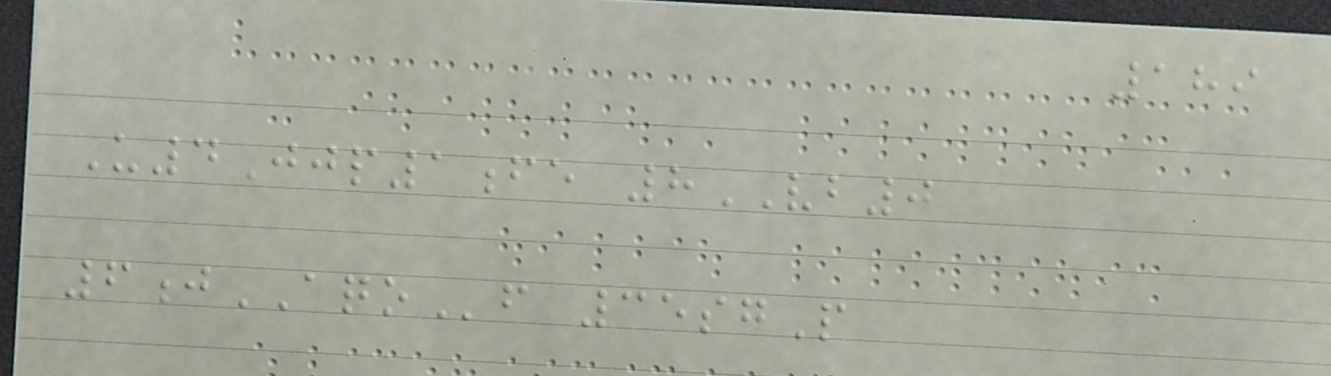189
U4Jjp1fe 8VB0
6jAQOf 35sgP
